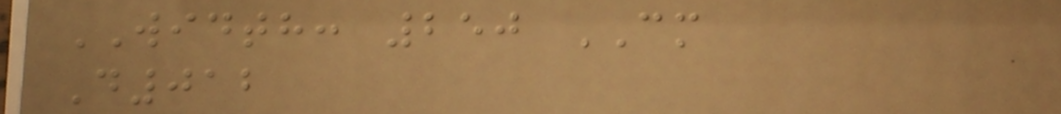WIDTH: 250 CM
D012
